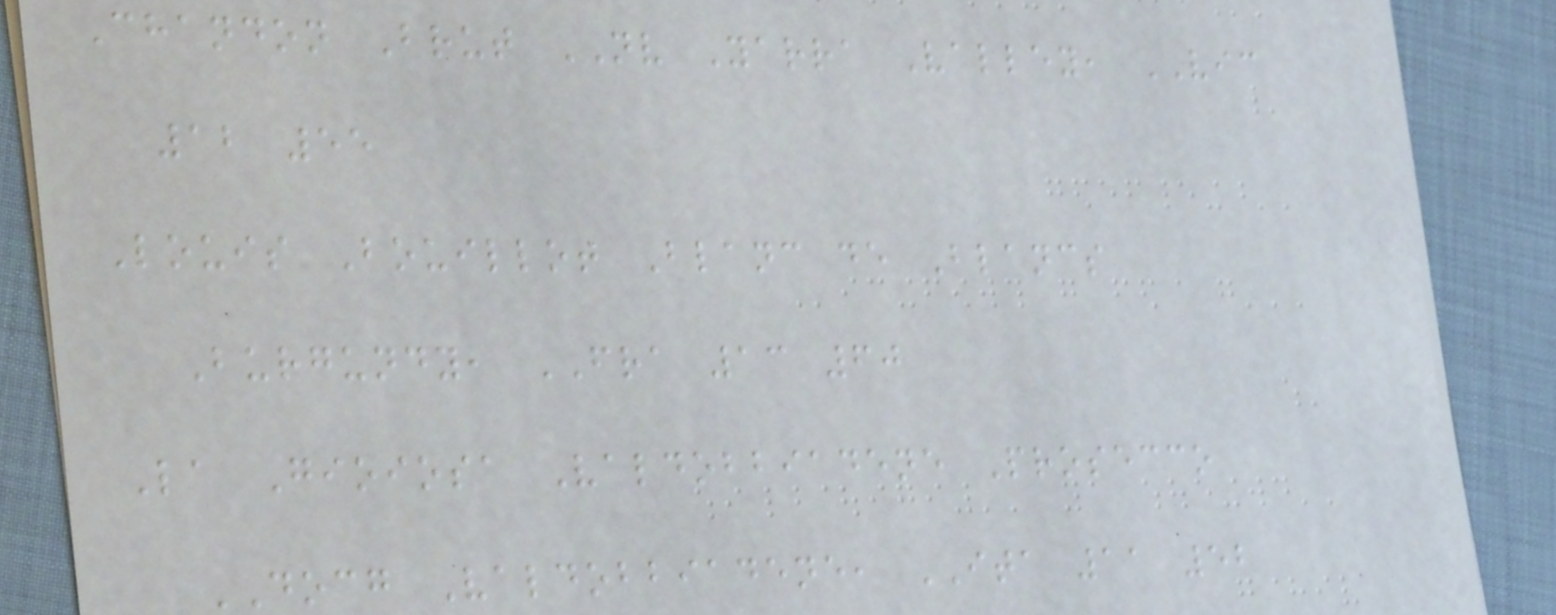Chandon Brut NV Yarra Valley, VIC
12 55
Louis Bouillot Blanc de Blancs
Burgundy, FRA 13 60
La Gioiosa Valdobbiadene Prosecco
DOCG Valdobbiadene, ITA 11 52
